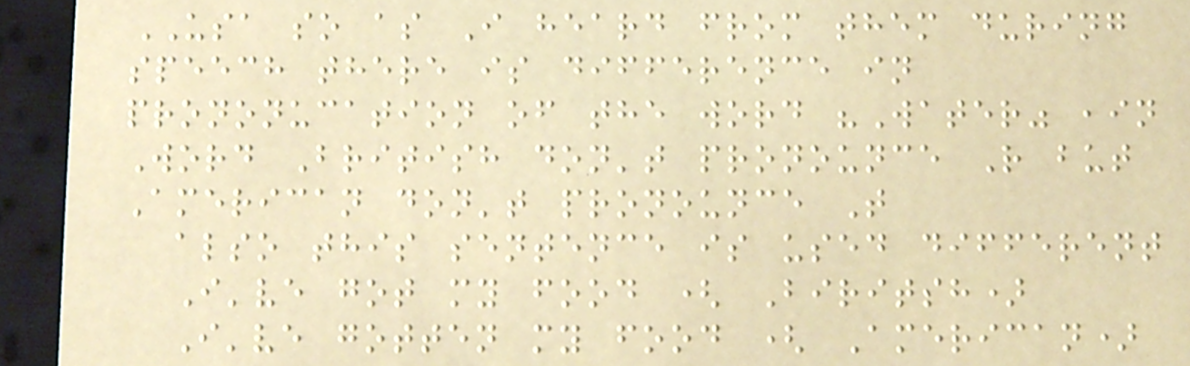USA so as I heard from them during
speech there is difference in
prononucation of the word "Water" ,in
Word British don't pronounce R but
American don't pronounce T
also this sentence is used different
I've got my food ( Biritsh)
I've gotten my food ( American)
